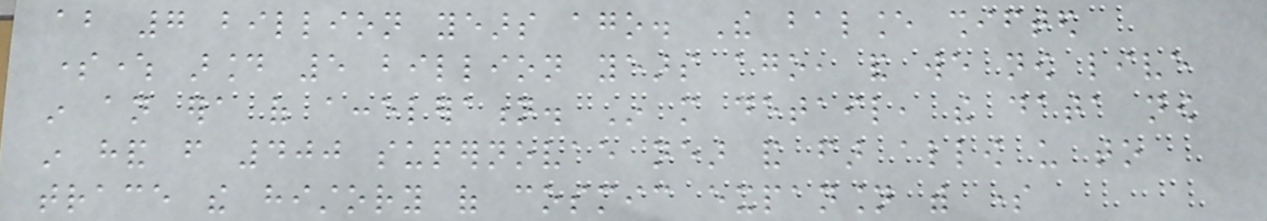about 7 billion years ago. The balance shifted
somewhere around 5 billion years ago, and we now live
in an era of acceleration. In more detail, the data now
in hand from 400 supernovae near and far allow us to
trace the history of cosmic expansion with some
